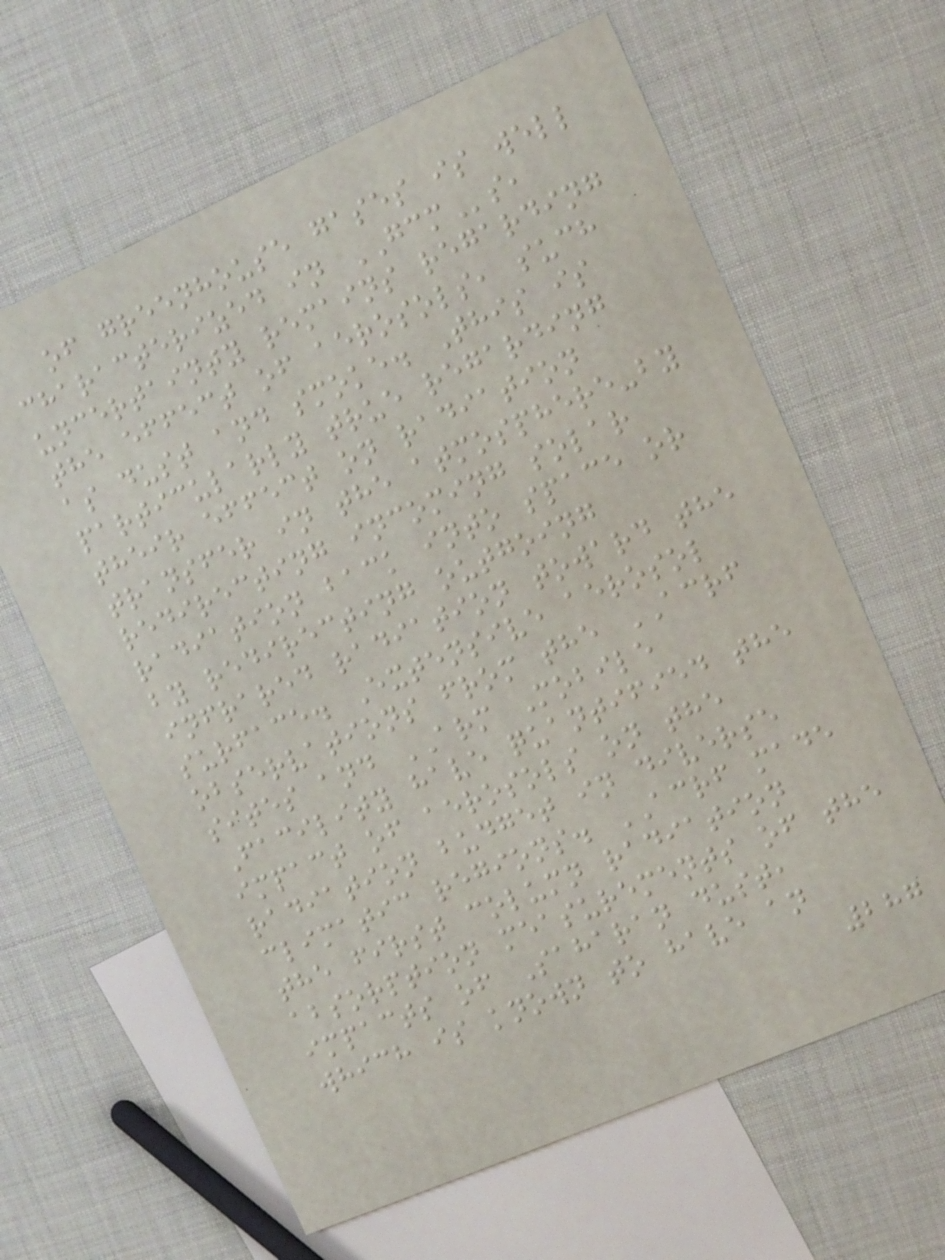of greenhouse gases is well
characterized in GCMs,
uncertainty remains regarding
the effect of aerosols, such
as dust and smoke. This is
particularly true regarding
their effect on radiation
transfer in the atmosphere-by
redirecting incoming solar
radiation back into space or
by redirecting outgoing
infrared radiation toward the
surface. Extensive aerosol
observations from the ACRF
sites and ARM Mobile
Facility have quantified the
impact of aerosols on the
radiation budget in diverse
climatic regions. ACRF made
the first column radiation
absorption measurements of the
impacts of Saharan dust,
which is known to have an
287
